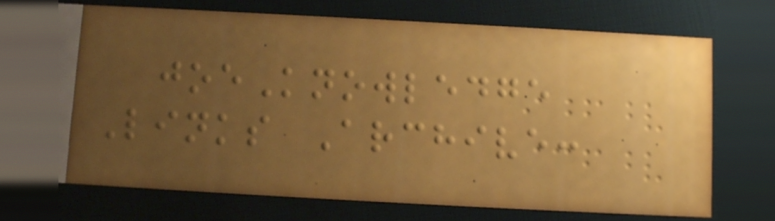joeKnowledge
Links Archive:
